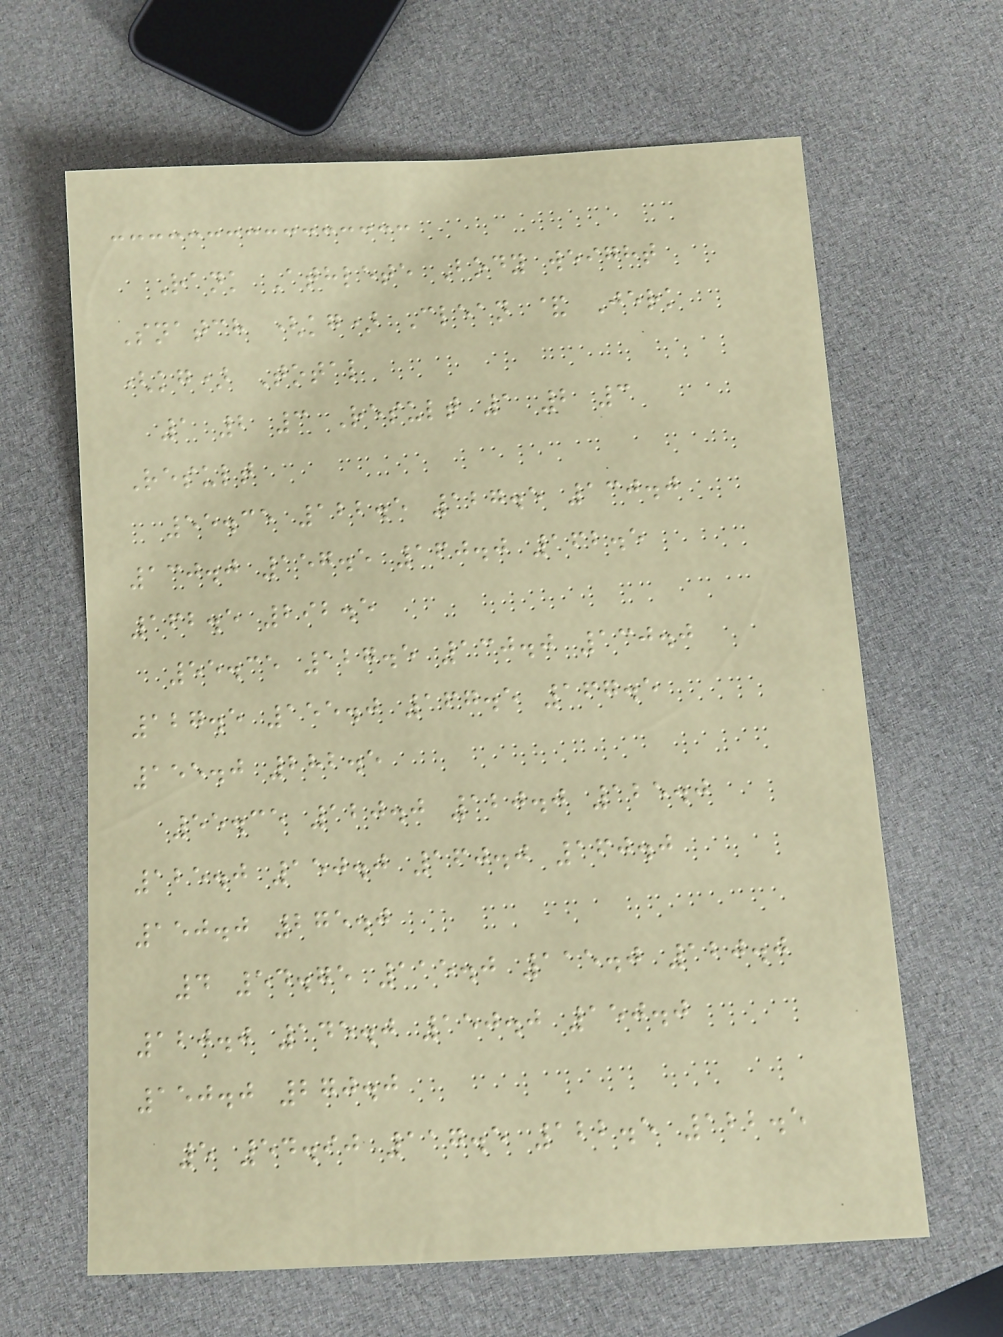Rank Athlete Body weight
Snatch (kg) Clean & Jerk
(kg) Total
1 2 3 Result 1 2 3
Result
55.35 122.5 127.5 130.0
130.0 157.5 160.0 162.5
162.5 292.5
55.35 127.5 130.0 130.0
127.5 155.0 167.5 167.5
155.0 282.5
55.35 120.0 120.0 125.0
125.0 150.0 160.0 160.0
150.0 275.0
4 54.75 115.0 115.0 120.0
120.0 145.0 150.0 150.0
150.0 270.0
5 54.90 117.5 122.5 122.5
